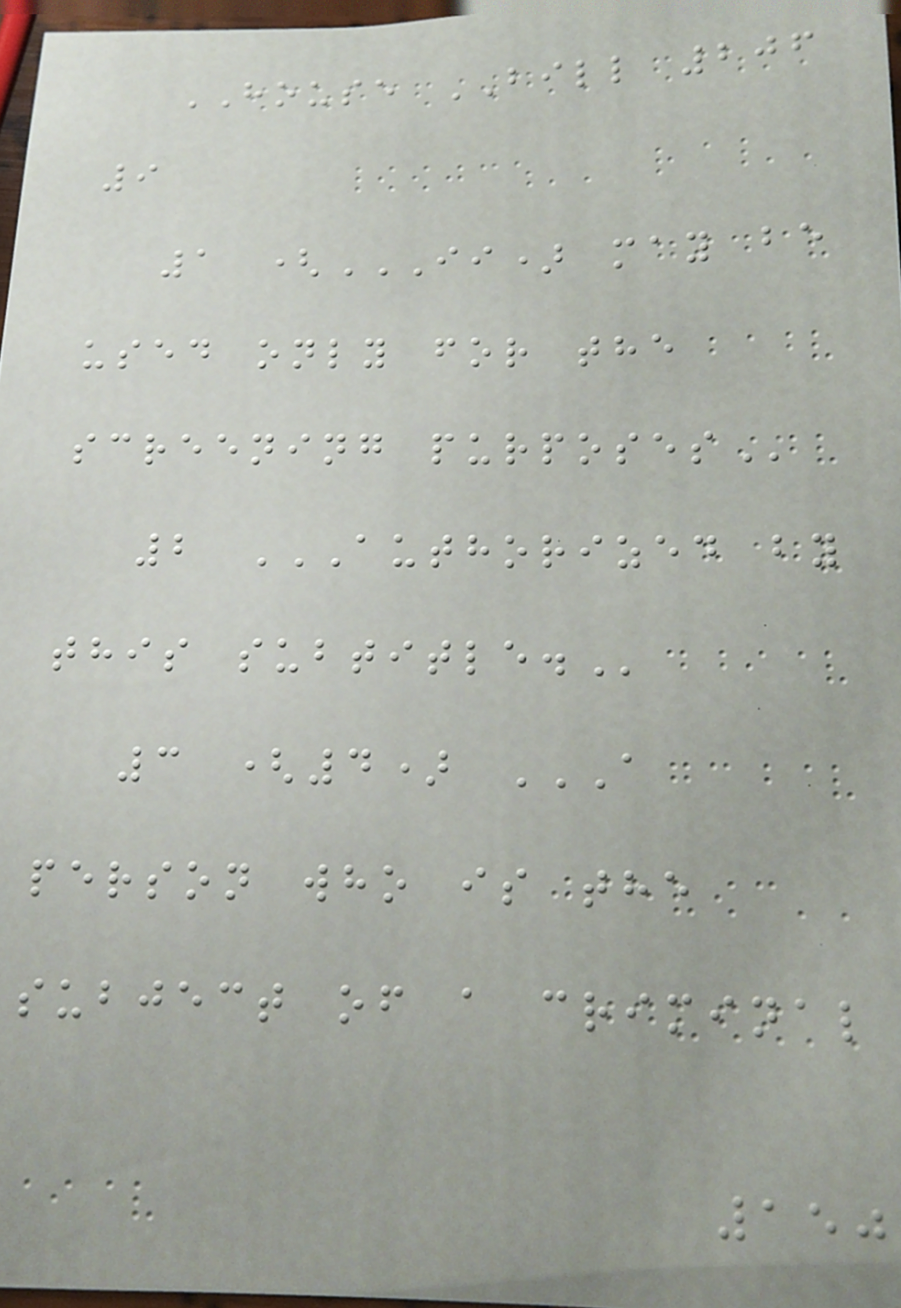HOUSE BILL 206
9
1 (II) MAY BE
USED ONLY FOR THE
SCREENING PURPOSES
2 AUTHORIZED BY
THIS SUBTITLE.
3 (4) A
PERSON WHO IS THE
SUBJECT OF A CRIMINAL
150
